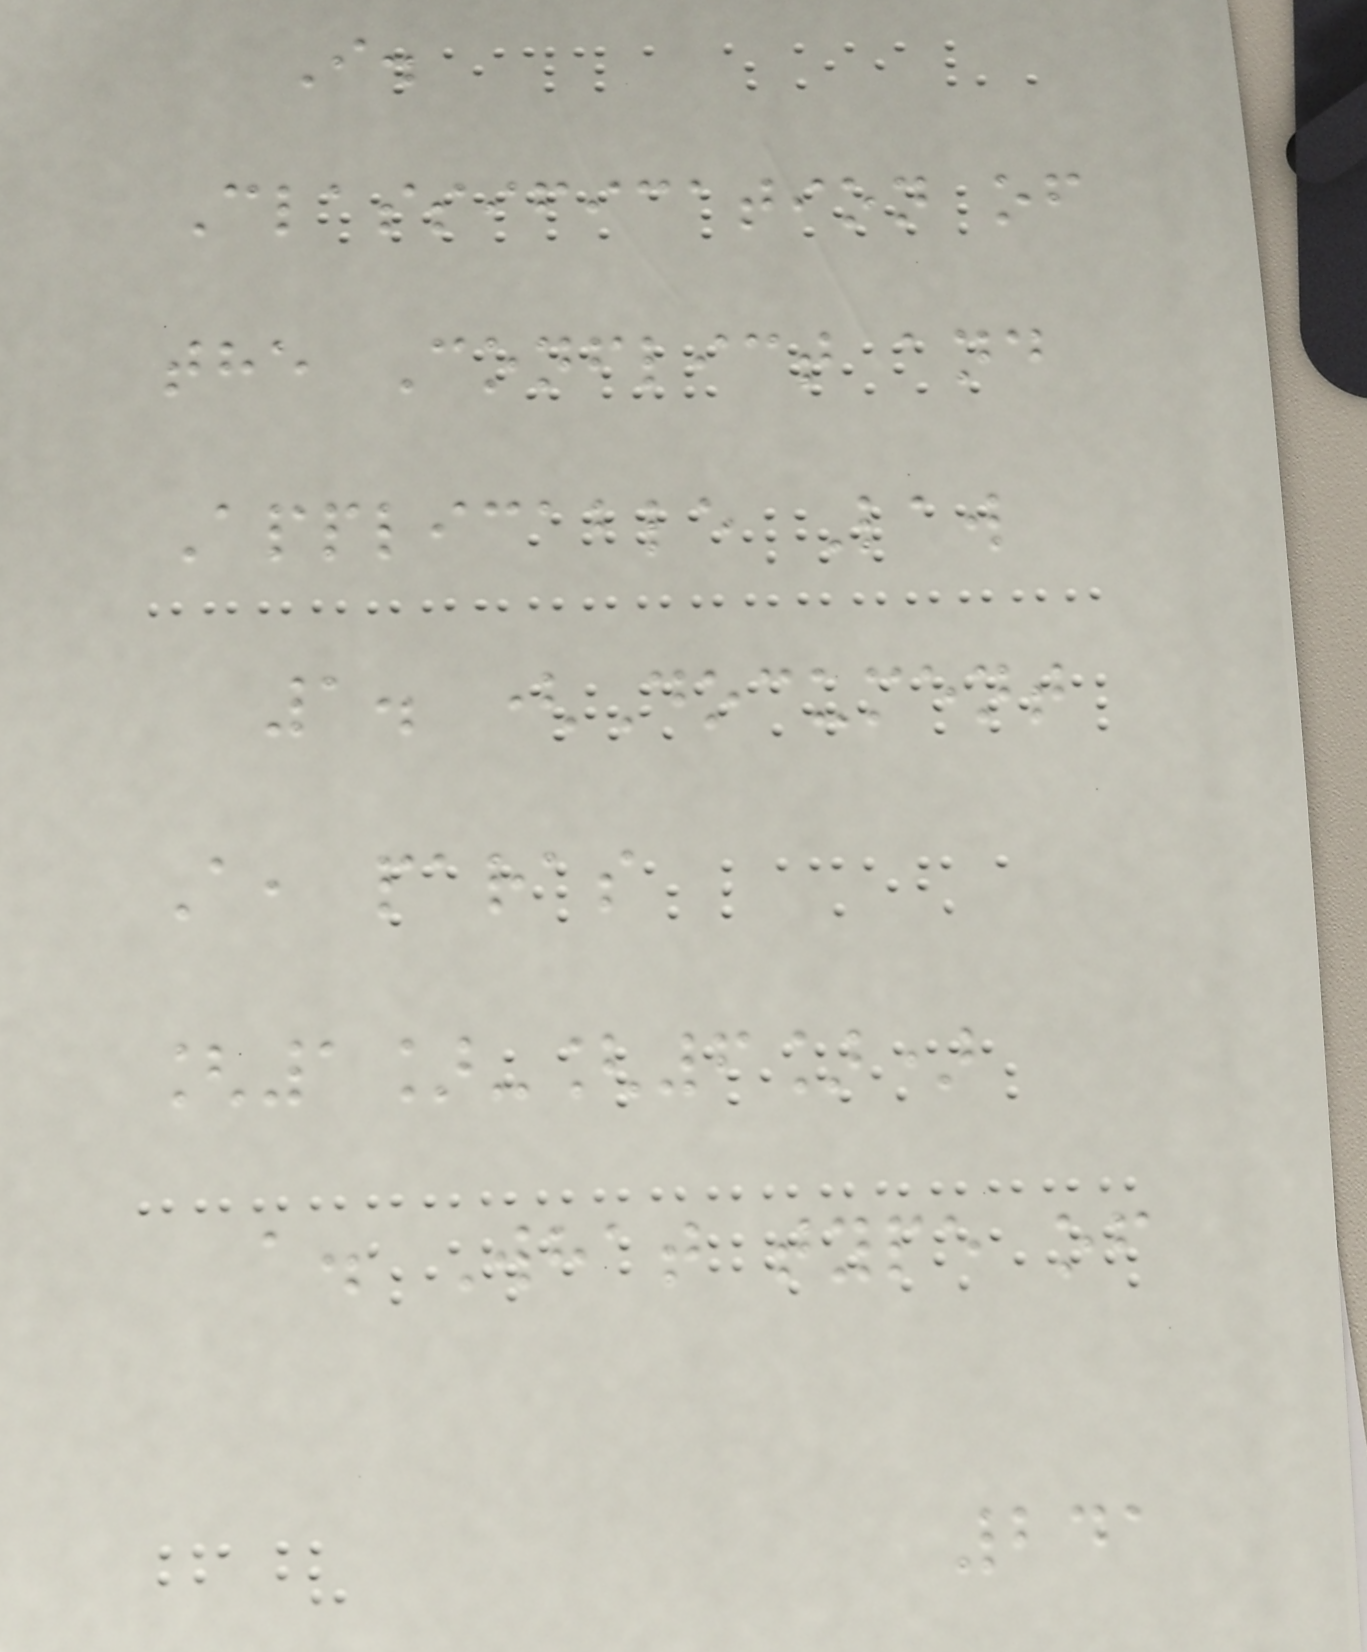I.
Classification of
the Conflict and
Applicable Law
1. (Document
A, paras
[1]-[6])
a. What type of
241
